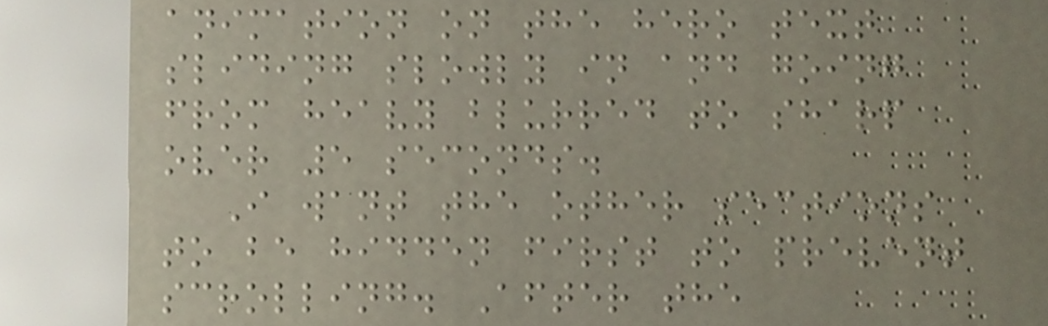animation on the hero text
sliding slowly in and going
from heavy blurred to sharp
over 5 seconds.
I want the other sections
to be hidden first to prevent
scrolling. After the
